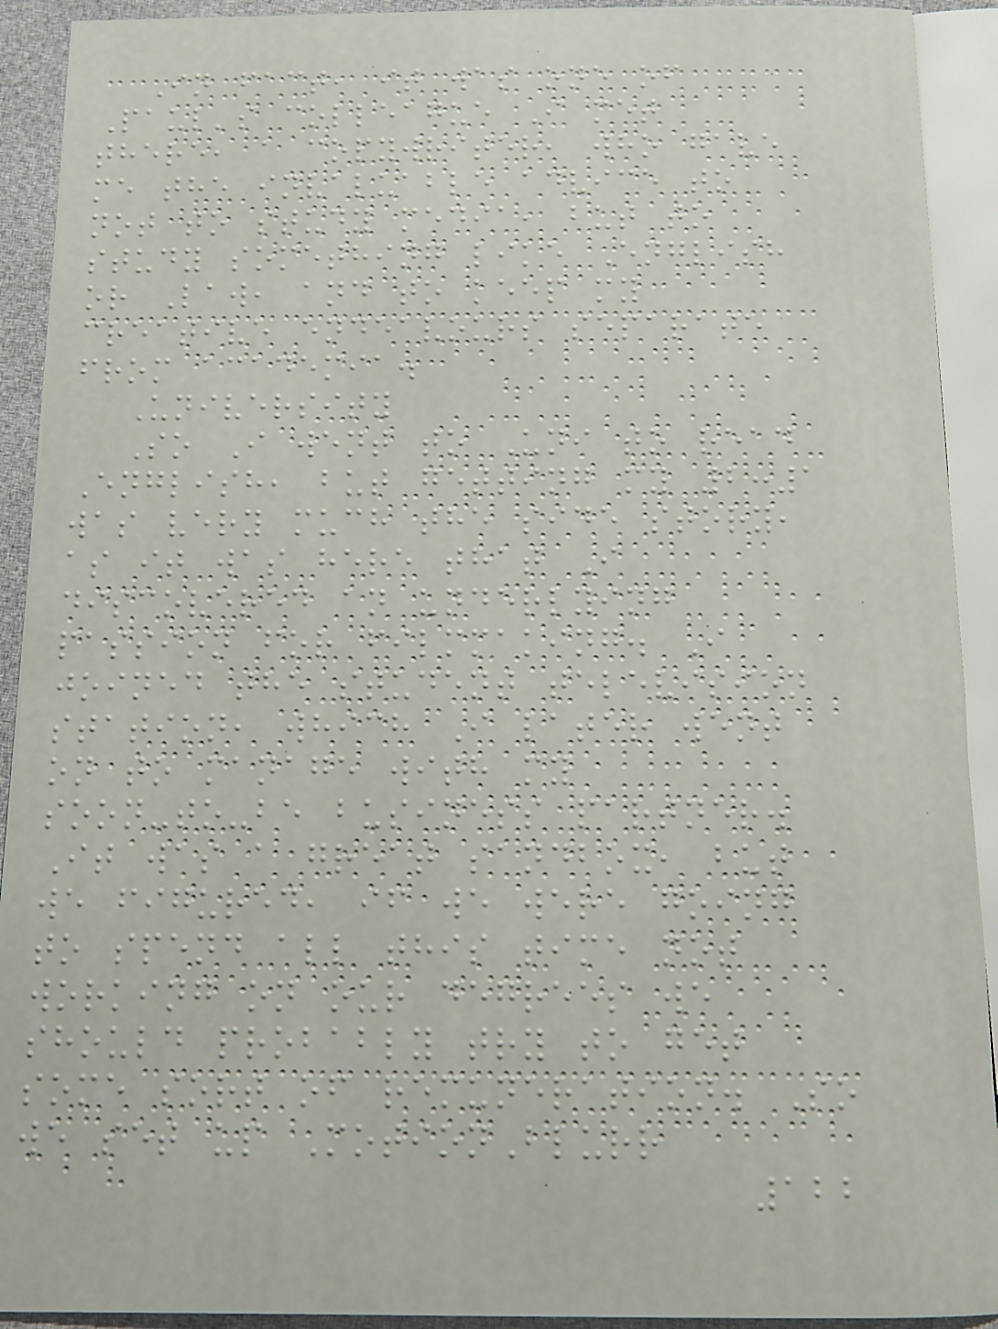In fact, it was one of
Paul's colleague I met
there, a copywriter, who gave
me the invaluable advice to
not to study media, but to
study something like English
or Law, and to keep my
creative endeavours separate
from academia.
University
So I went to Uni to read
English, but getting my 2:1
was very much the side story,
as it was here that I
discovered an underlying
passion for filmmaking. I
joined the student television
station, which I later went
on to manage with my
soon-to-be business partner.
It was a great sandbox, but
we figured, if we were going
to spend all this time not
working on our degrees we
should probably try to get
some sort of remuneration. So
we set up MotionBlurr
122
